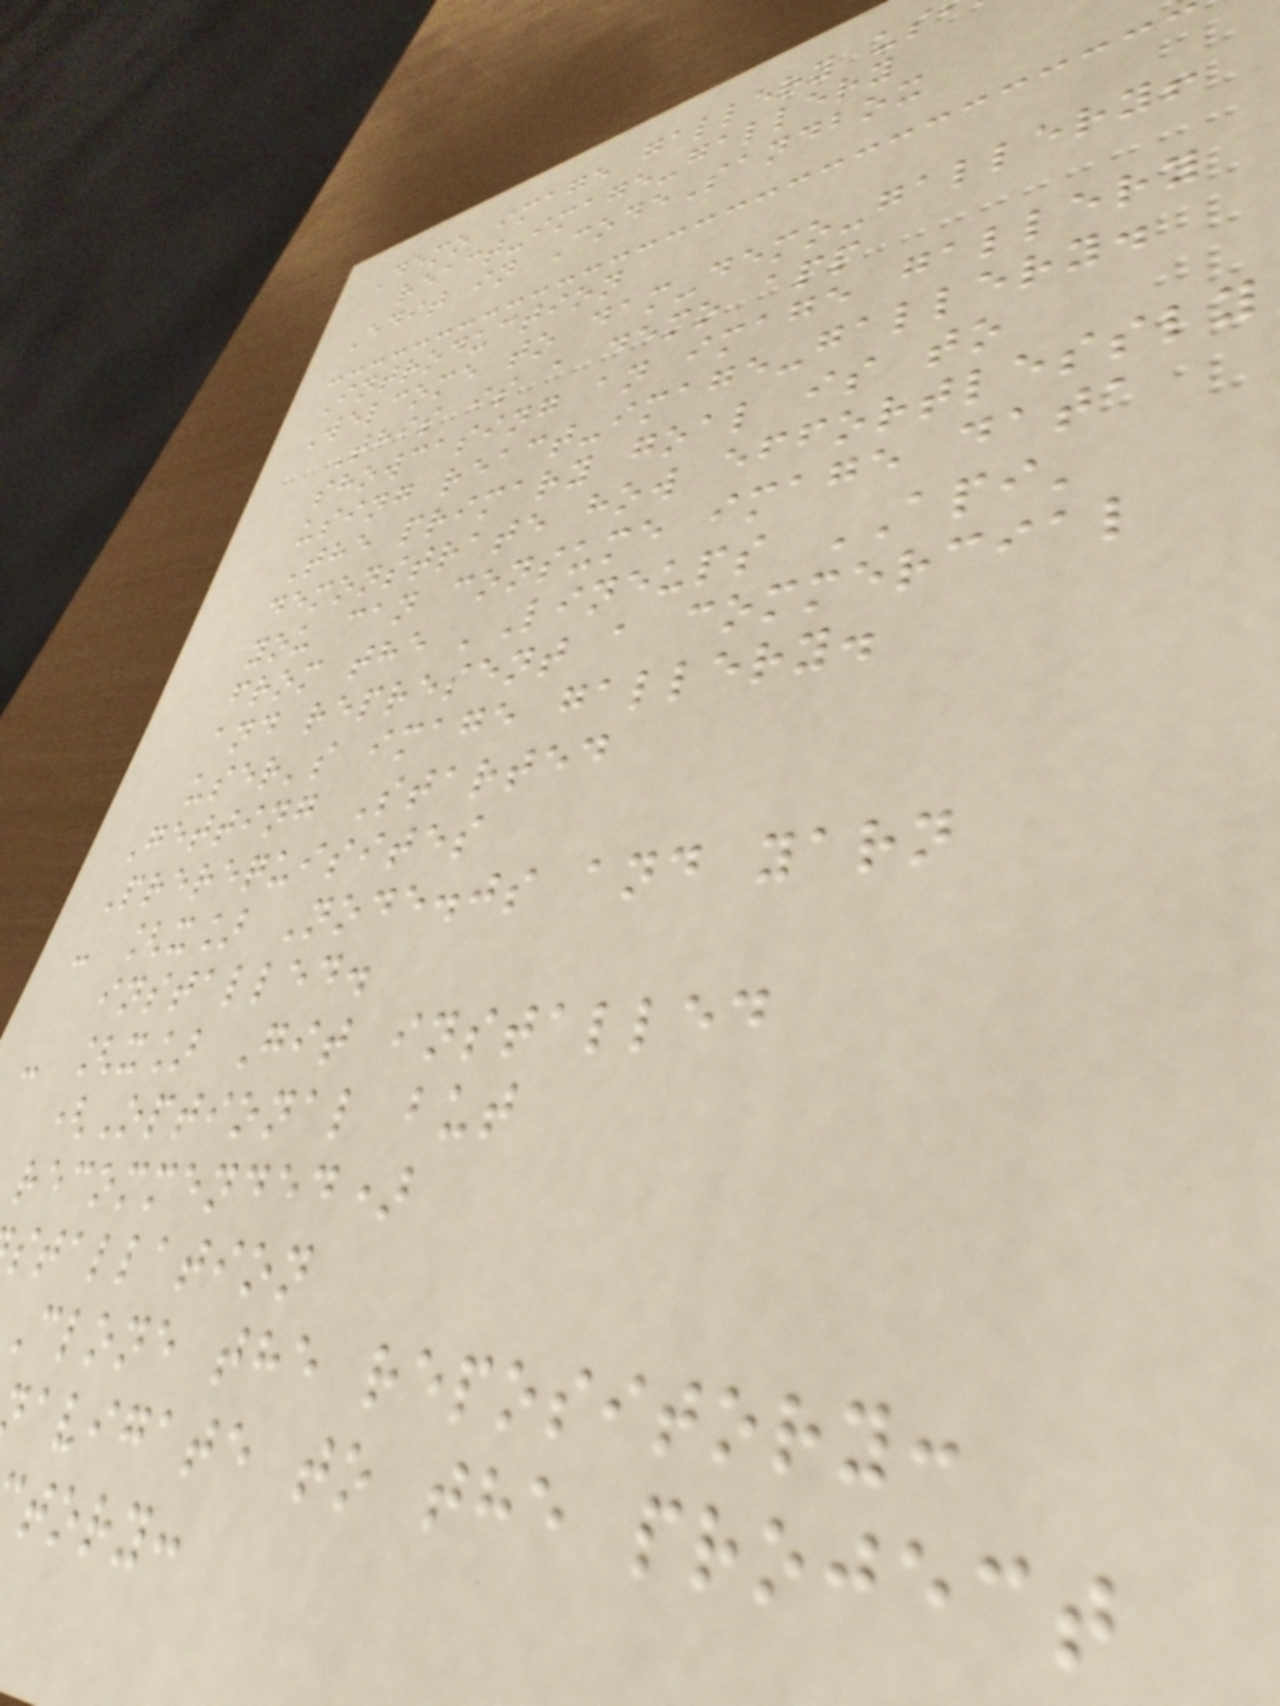Demo image gallery us
react-image-gallery
Edit in CodeSandbox
Introduction
Welcome to dam-demo-gallery!
This is a demo app
showcasing an image gallery
using react-image-gallery.
The primary goal is to
demonstrate how effortlessly
you can consume image data
from the 'Lineups API'
and represent a commercial
user's image gallery.
Getting Started
Prerequisites
- [x] Node.js and yarn
installed.
- [x] Git installed
(Optional but
recommended)
stallation
Clone the repository:
avigate to the project
tory:
